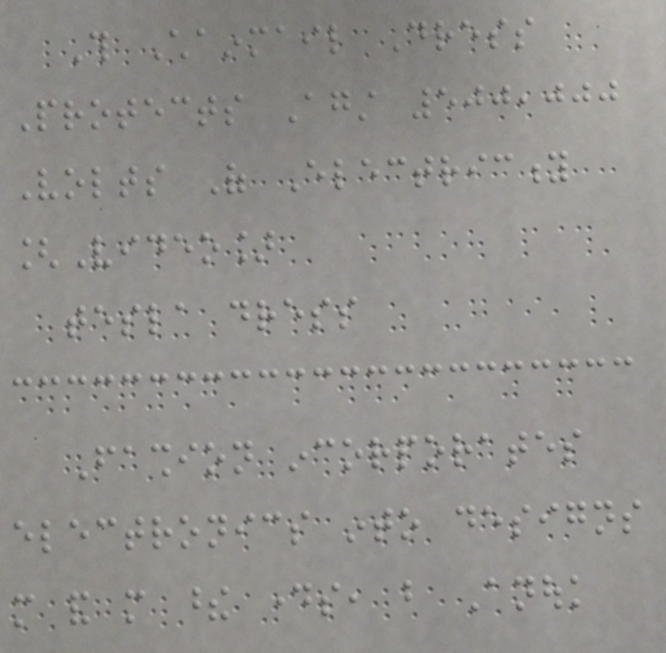This Chainmail Dress
Protects Against 500,000
Volts Of Electricity
[Video]
tesla dress
Fashion incorporates
electronics into designs
more and more these days, but Anouk
